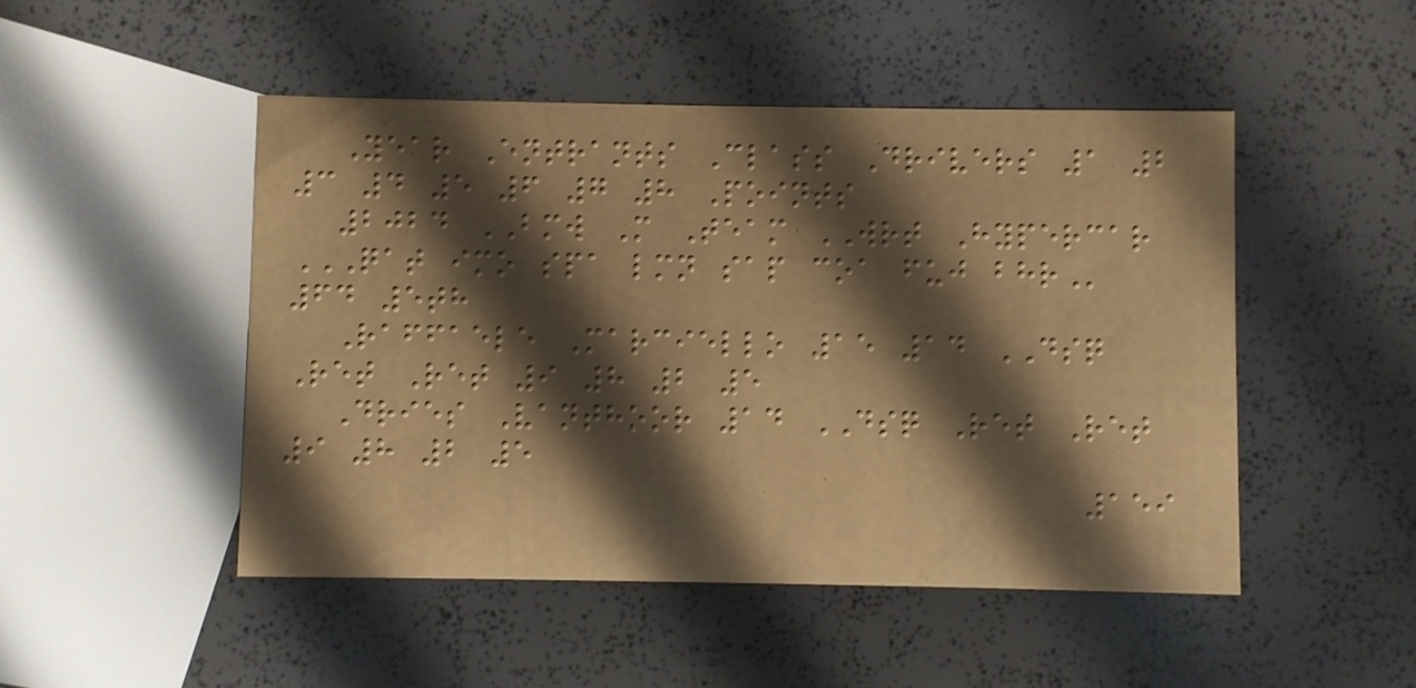Year Entrants Class Drivers 1 2
3 4 5 6 7 8 Points
2024 BMW M Team WRT Hypercar
QAT IMO SPA LMN SAP COA FUJ BHR
64 5th
Raffaele Marciello 15 14 DSQ
Ret Ret 9 8 2 5
Dries Vanthoor 14 DSQ Ret Ret
9 8 2 5
159
